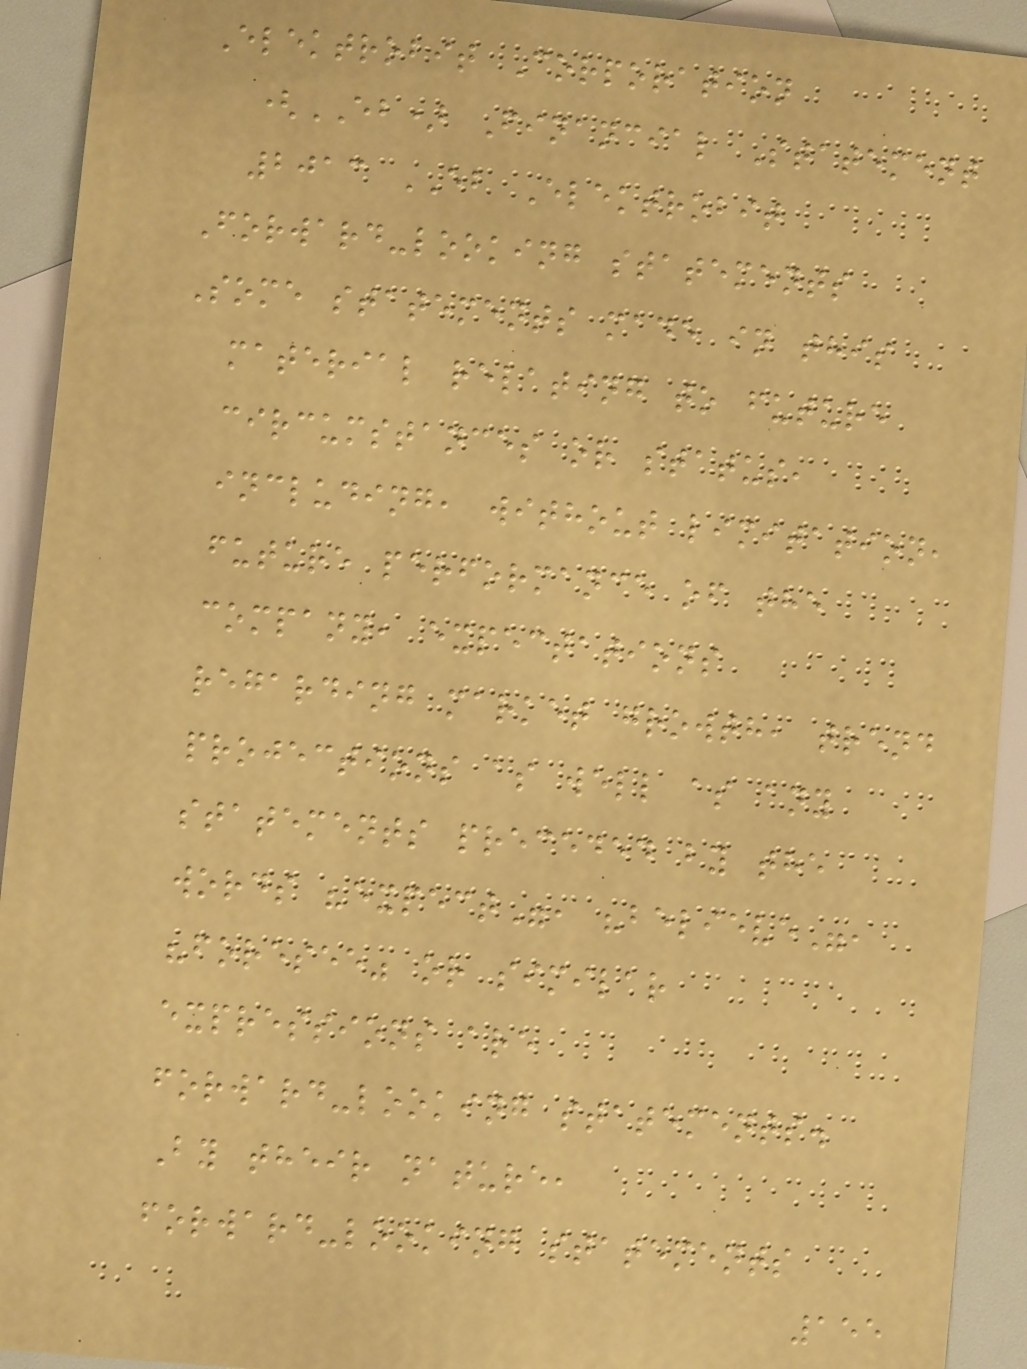Elektrobit Corporation
(EB) Financial Statement
2013 EB Elektrobit
Forward-looking statements
Some statements made in this
material relating to future
circumstances or status,
including, without limitation,
future performance of the
company, expectations
regarding market growth, trend
projections as well as any
statements preceded by the
words "expect", "believe",
"foresee" or similar
expressions are
forward-looking statements.
By their nature,
forward-looking statements
155
